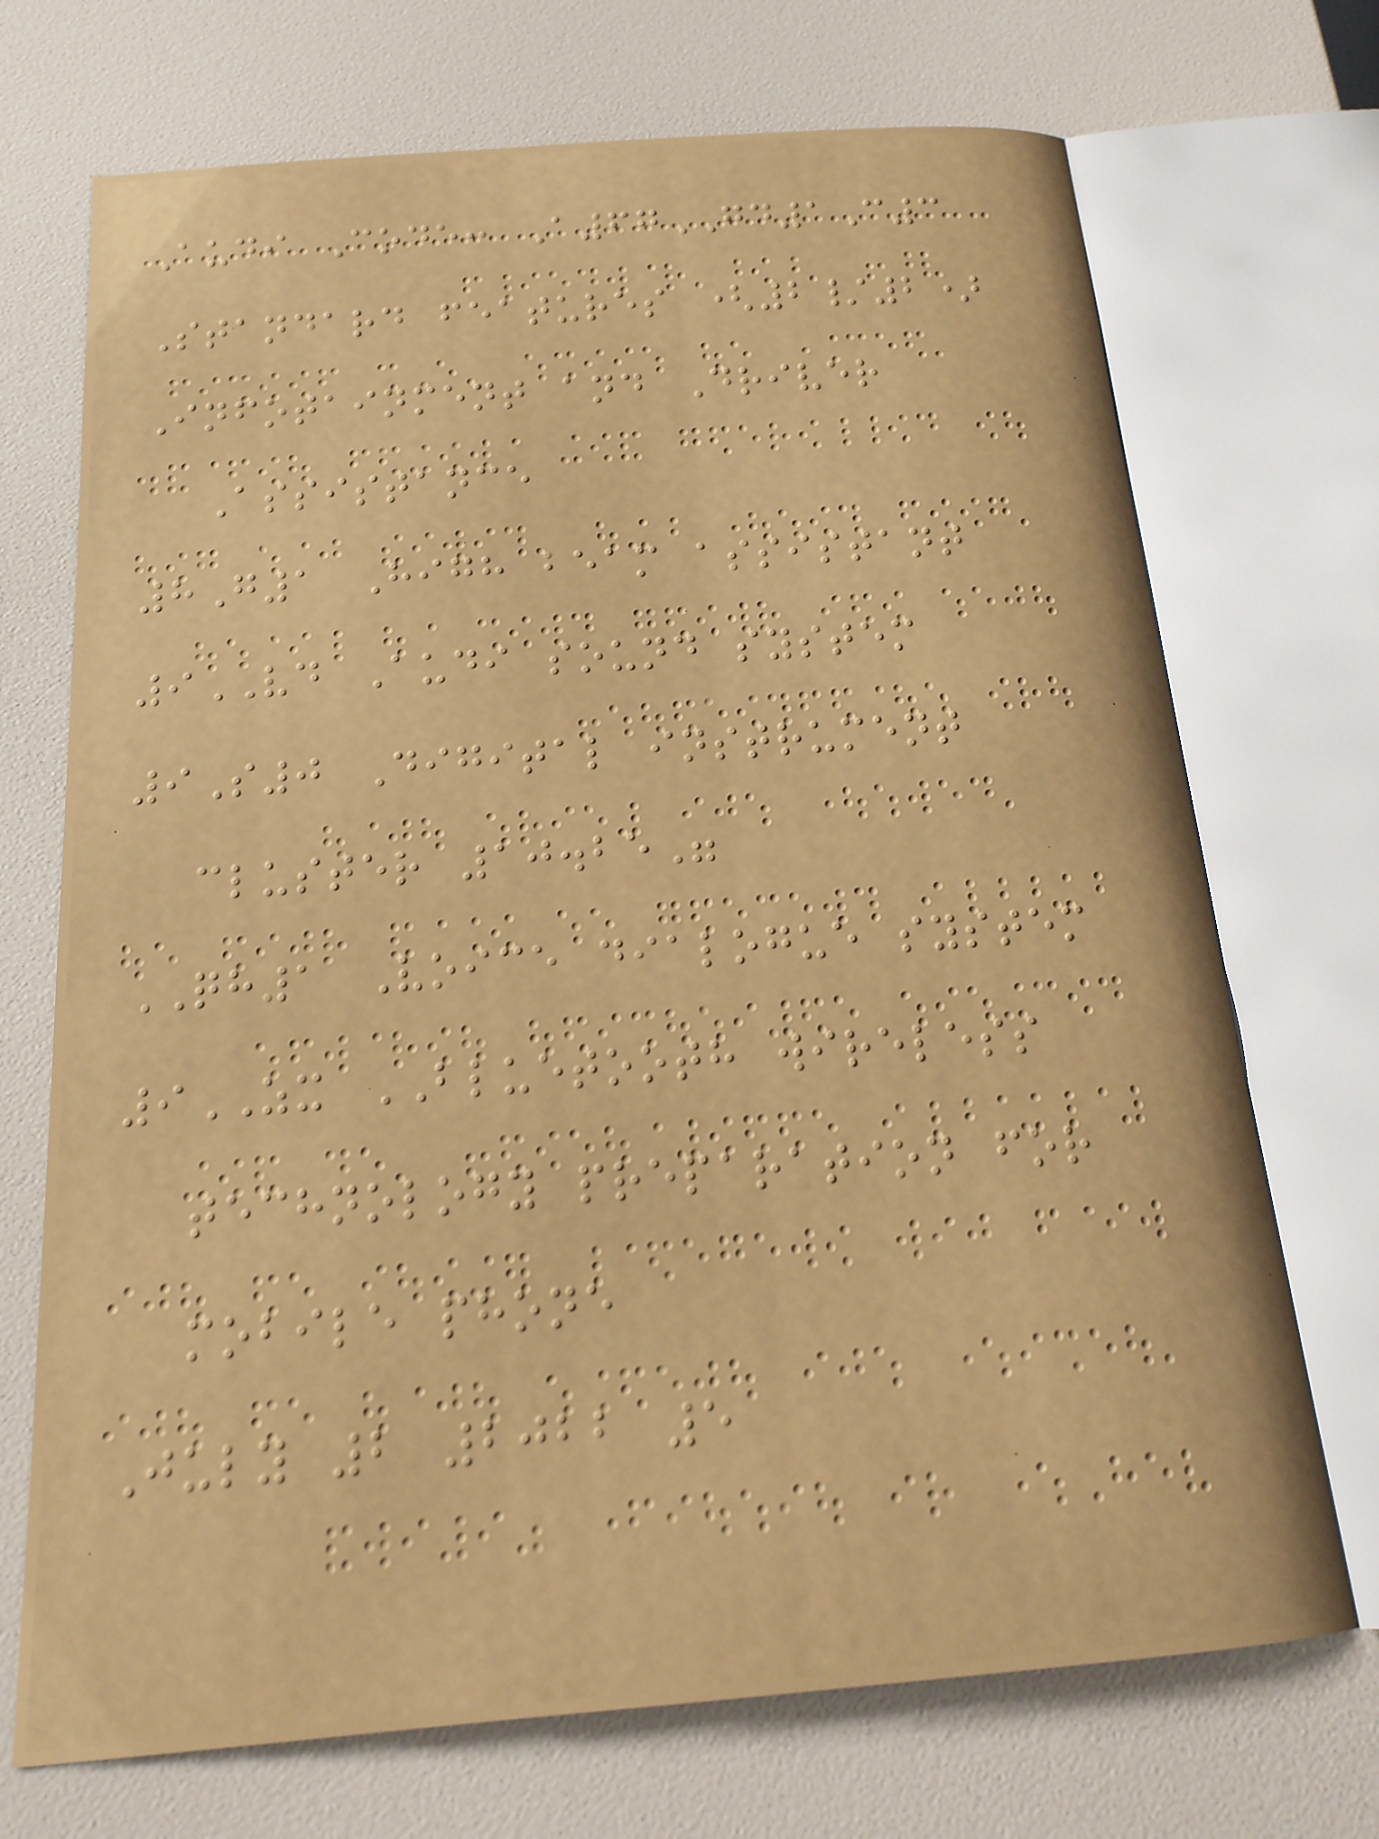Audi Code: A67GD1C3
Standard features (2/2)
Infotainment and Driver
Assistance
8G1 High beam assistant
9VD Audi sound system
9S0 Digital instrument
cluster 10.25"
QH1 Voice dialogue system
9ZX BLUETOOTH wireless
technology preparation for
mobile phone
July 2 2022 5
